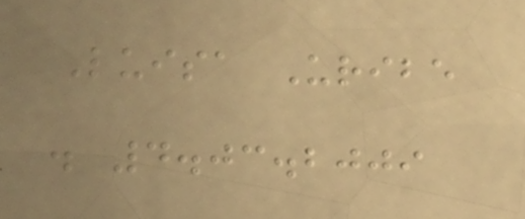Luisa Uribe
. 4.03.2009
